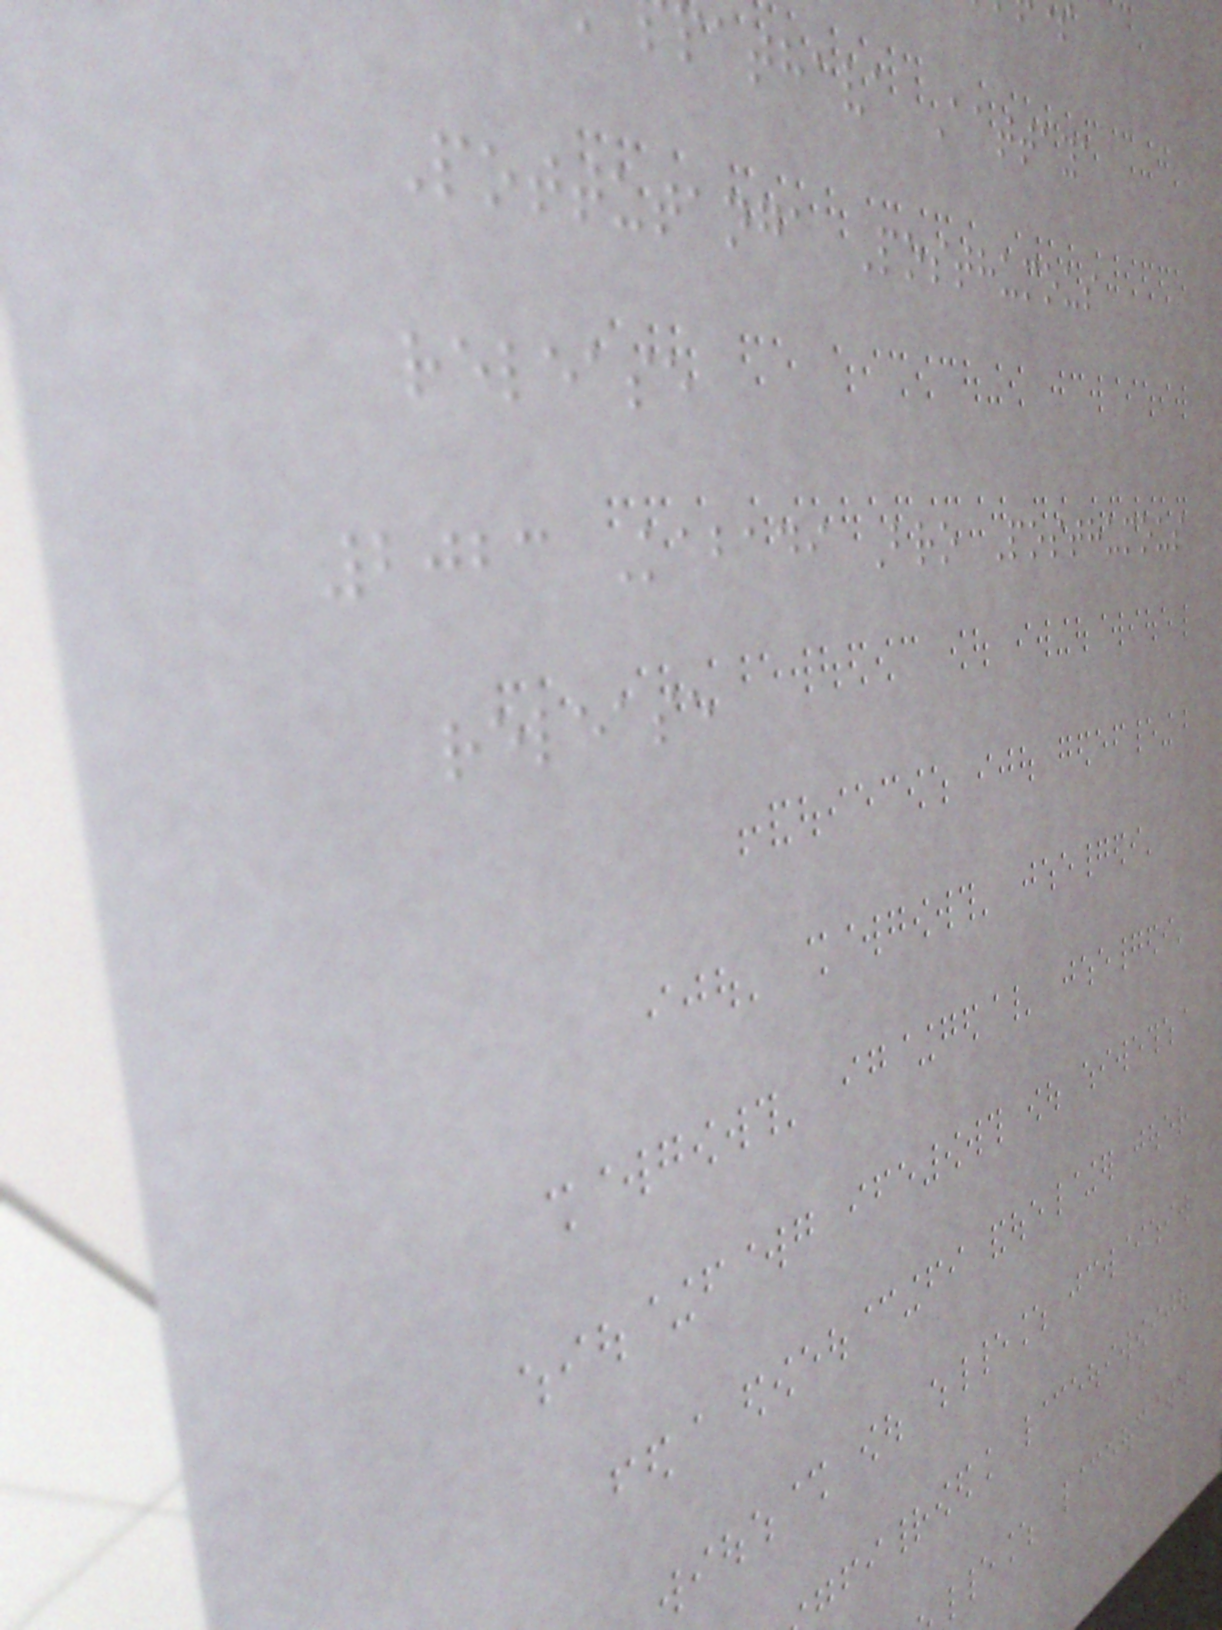pathava Aattaya
Pottutanga Posthumous
release
2023 Kabadi Bro Posthumous
release
